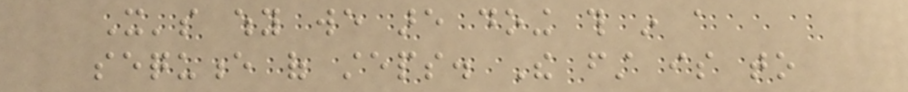It's why we are doing this in a
sequence of steps. The first is to
